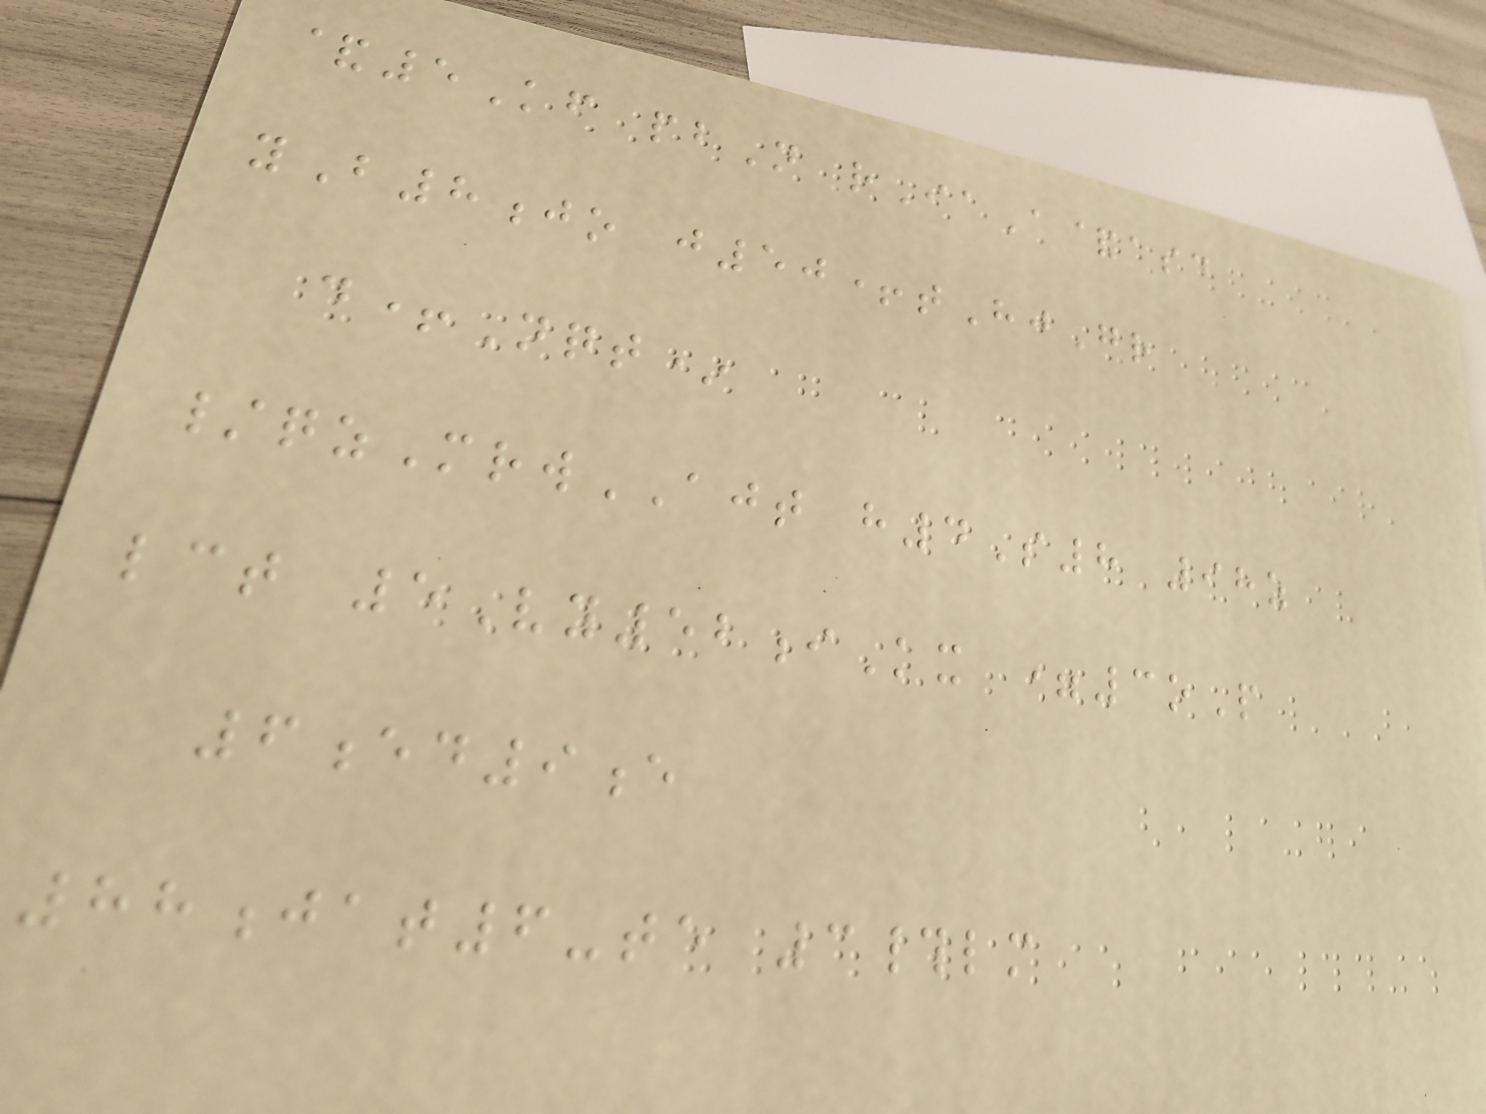&5Kf pbN rIaA&asd
yB8jo j50+tHjGr
d+Nqt*
/qzMrwAJT h4S8 98z
lct 5Vy52iKx =3oP
6ed9e
88jat6-te 3#lm
